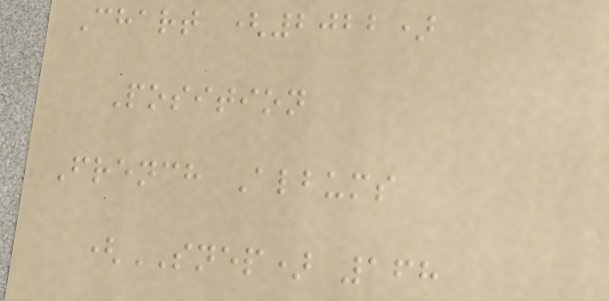Chart (2022)
Position
French Albums
(SNEP) 168
